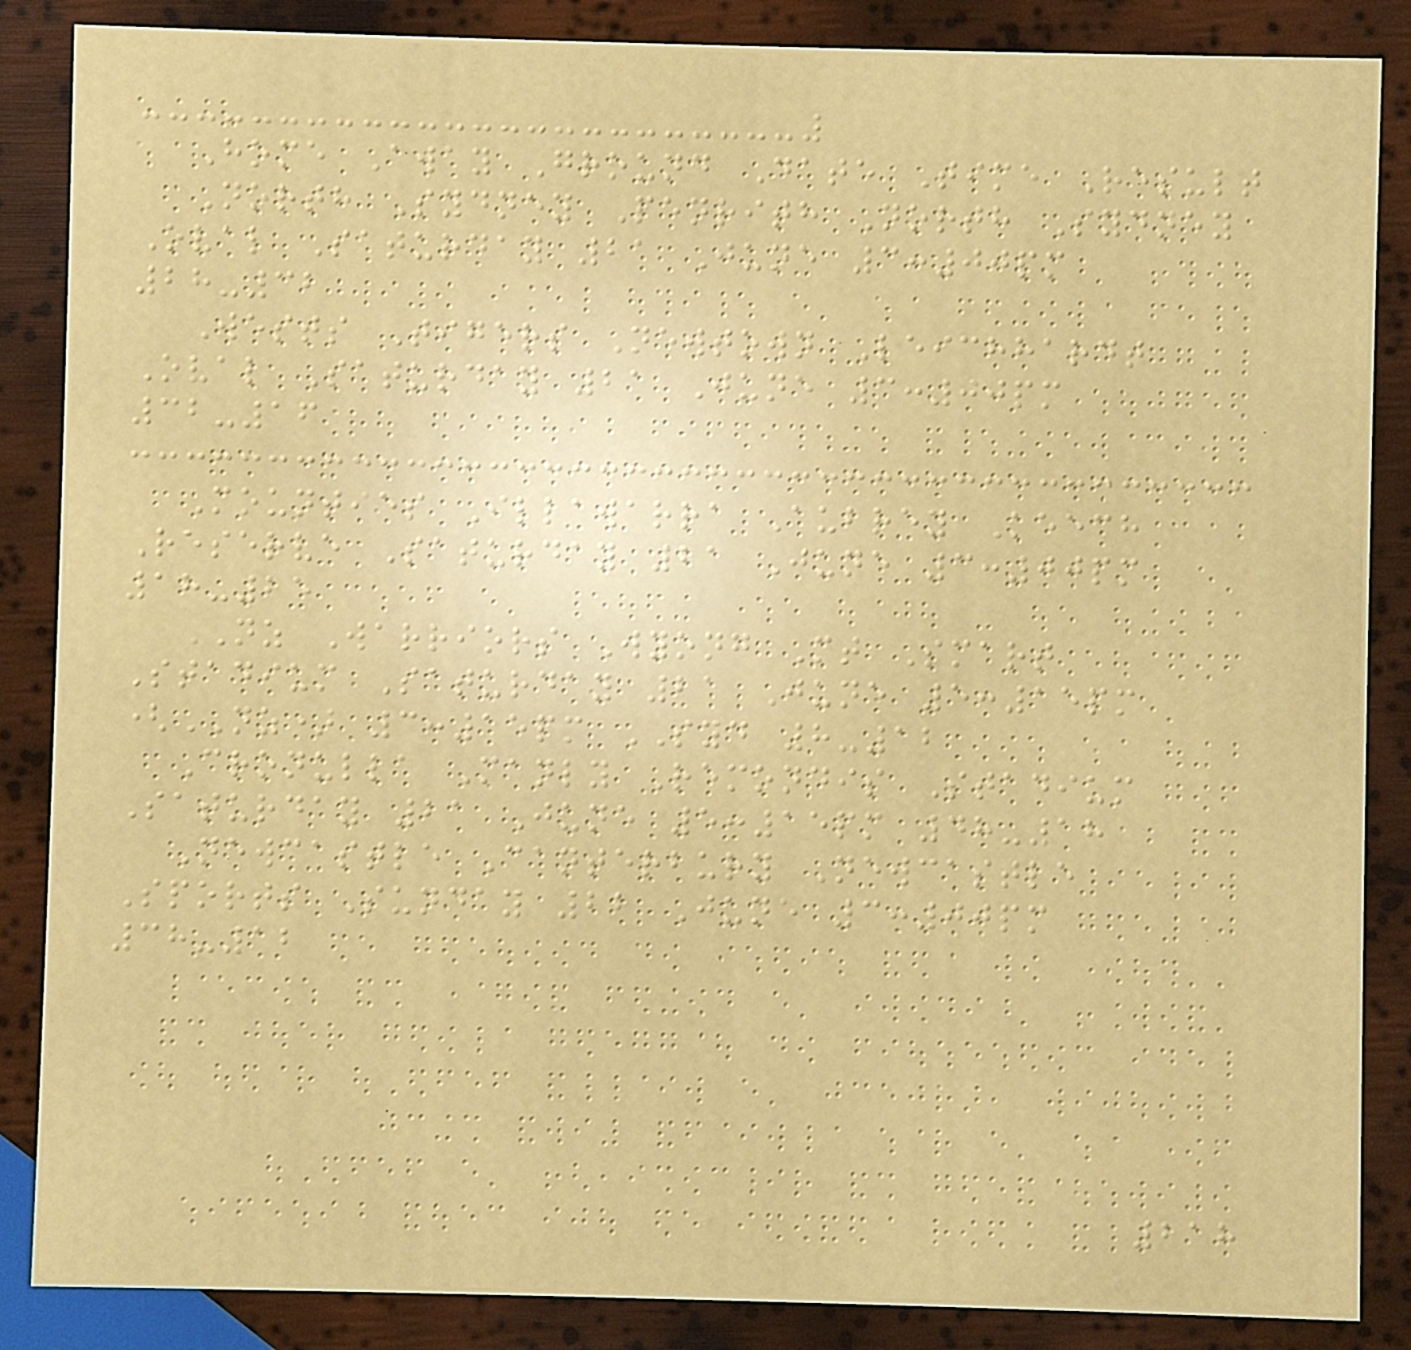Home Away Ground Date Time Result
North Sydney Penrith North Sydney
Oval Saturday 21 June 3:00pm
28-32
Wests Tigers Newtown Leichhardt
Oval Saturday 21 June 3:00pm
32-16
Mounties Illawarra Aubrey Keech
Reserve Saturday 21 June 3:00pm
18-25
NZ Warriors Wyong Mt Smart
Stadium Saturday 21 June 5:15pm
(NZ) 3:15pm SYD 8-12
Cronulla Manly Remondis Stadium
Saturday 21 June 5:15pm 48-18
Newcastle Canterbury Newcastle
Sports Sunday 22 June 3:00pm
38-12
218
